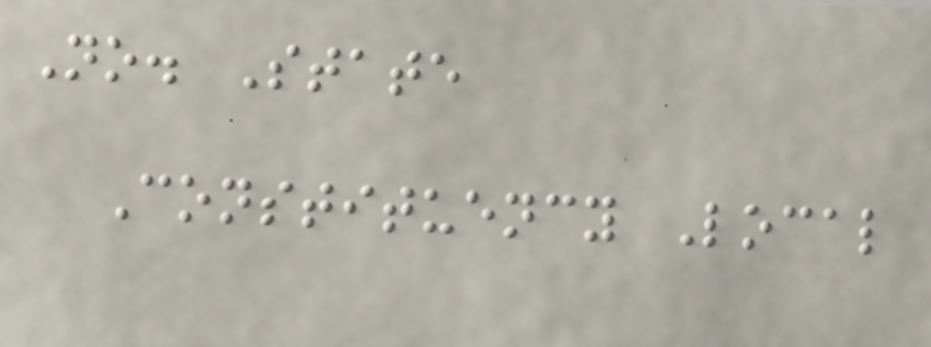No. State
Constituency Local
